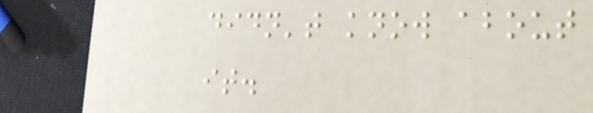didn't know about
it.
